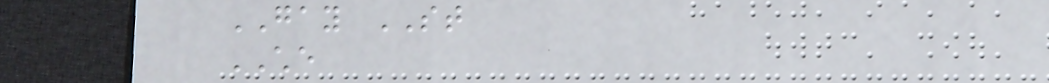GAY ST
CHE
